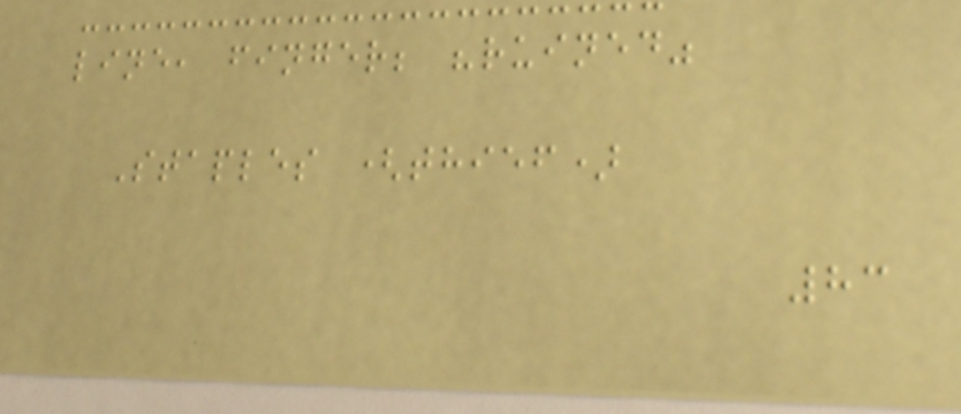line, finger; "ruined"
Staples (thief)
83
